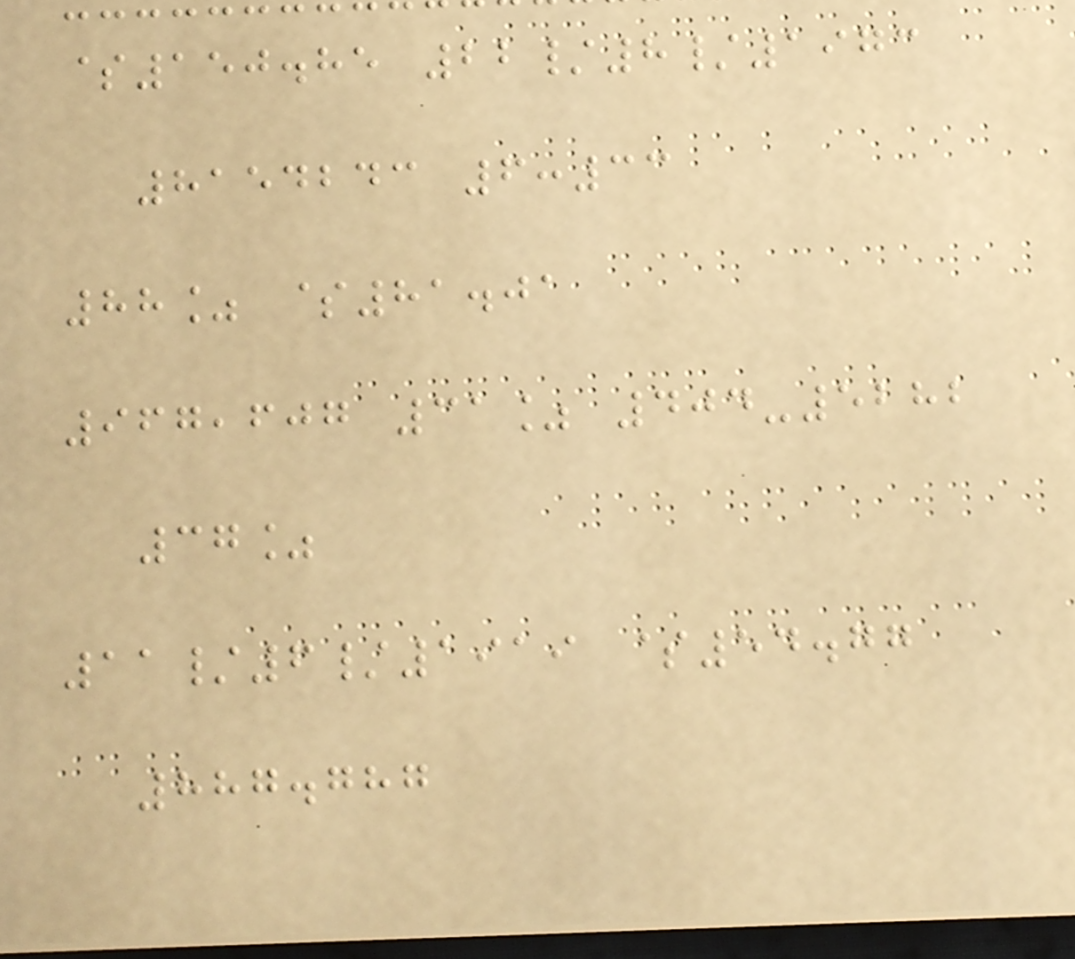$150.85 22/8/1973
8154243 6:33
88% $81.01
967,607 31% 404-5282
37%
11/6/1919 $54.77
887.787
